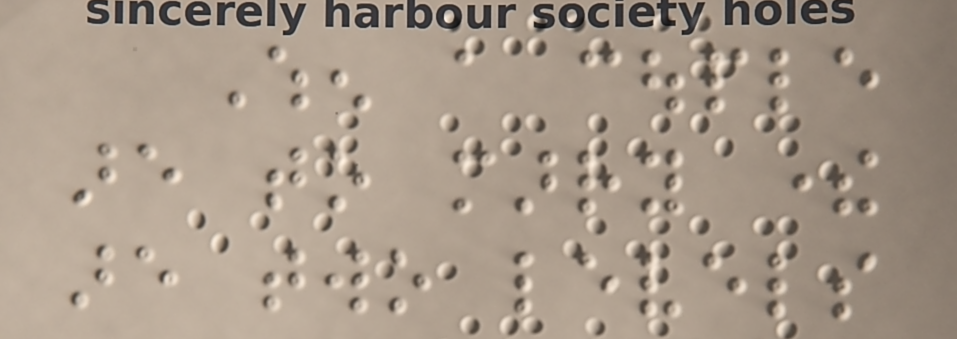When a couple
are to marry there
are two levels
